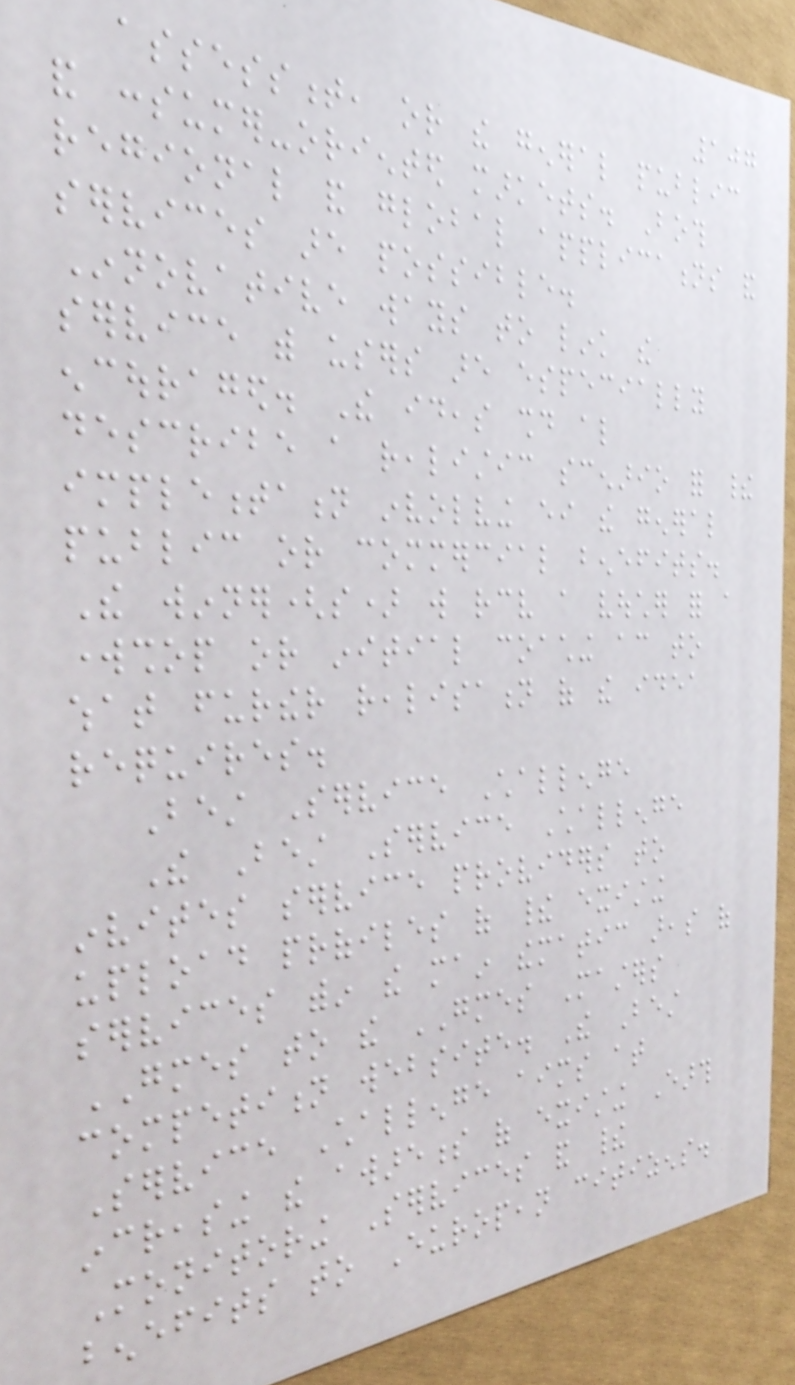107
assessment, or the general public
and consumer-oriented markets. Both
regional and global applications and
services are possible.
Innovative ways to link the
service with users are especially
encouraged. The ideas should also
describe a realistic scenario for their
implementation involving either the general
public or commercial benefits.
The winner(s) will receive a voucher for a
workshop or initial coaching according to
what further realisation of the idea
requires.
Best Service Challenge
The Best Service Challenge
invites service providers to
upload profiles of their existing
services within the main thematic areas of
GMES to the GMES Masters
competition website. The Best
Service Challenge aims at
increasing the awareness of existing Earth
Monitoring Services and their
benefits to European citizens.
